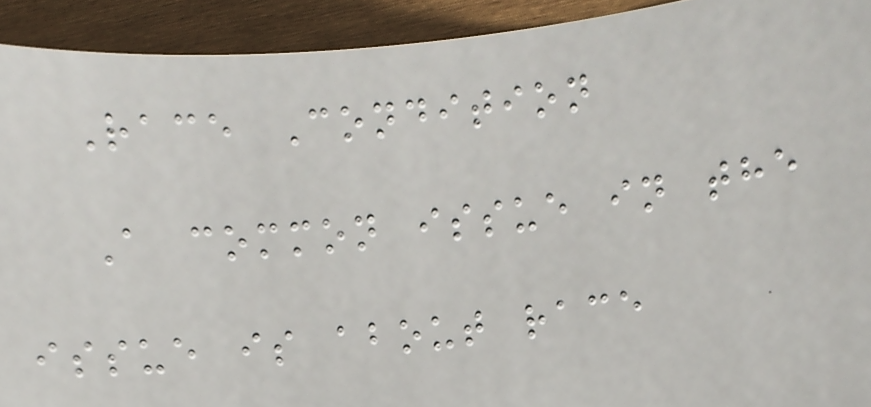Race Condition
A common issue in the
issue is about race
